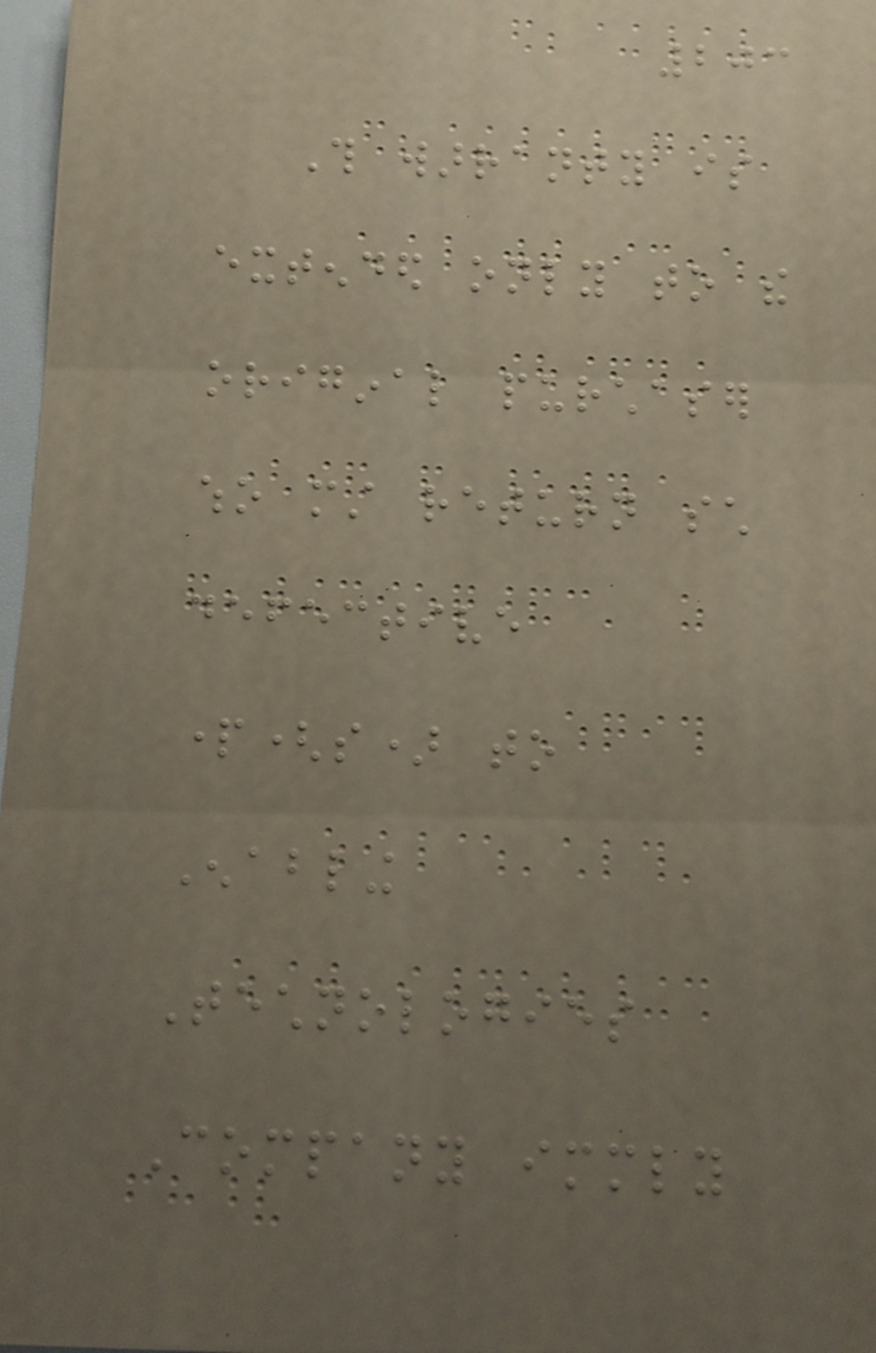203
This warranty is
extended only to the
original purchaser
who must return such
defective
part(s) to
Enabling
Technologies
Company immediately
